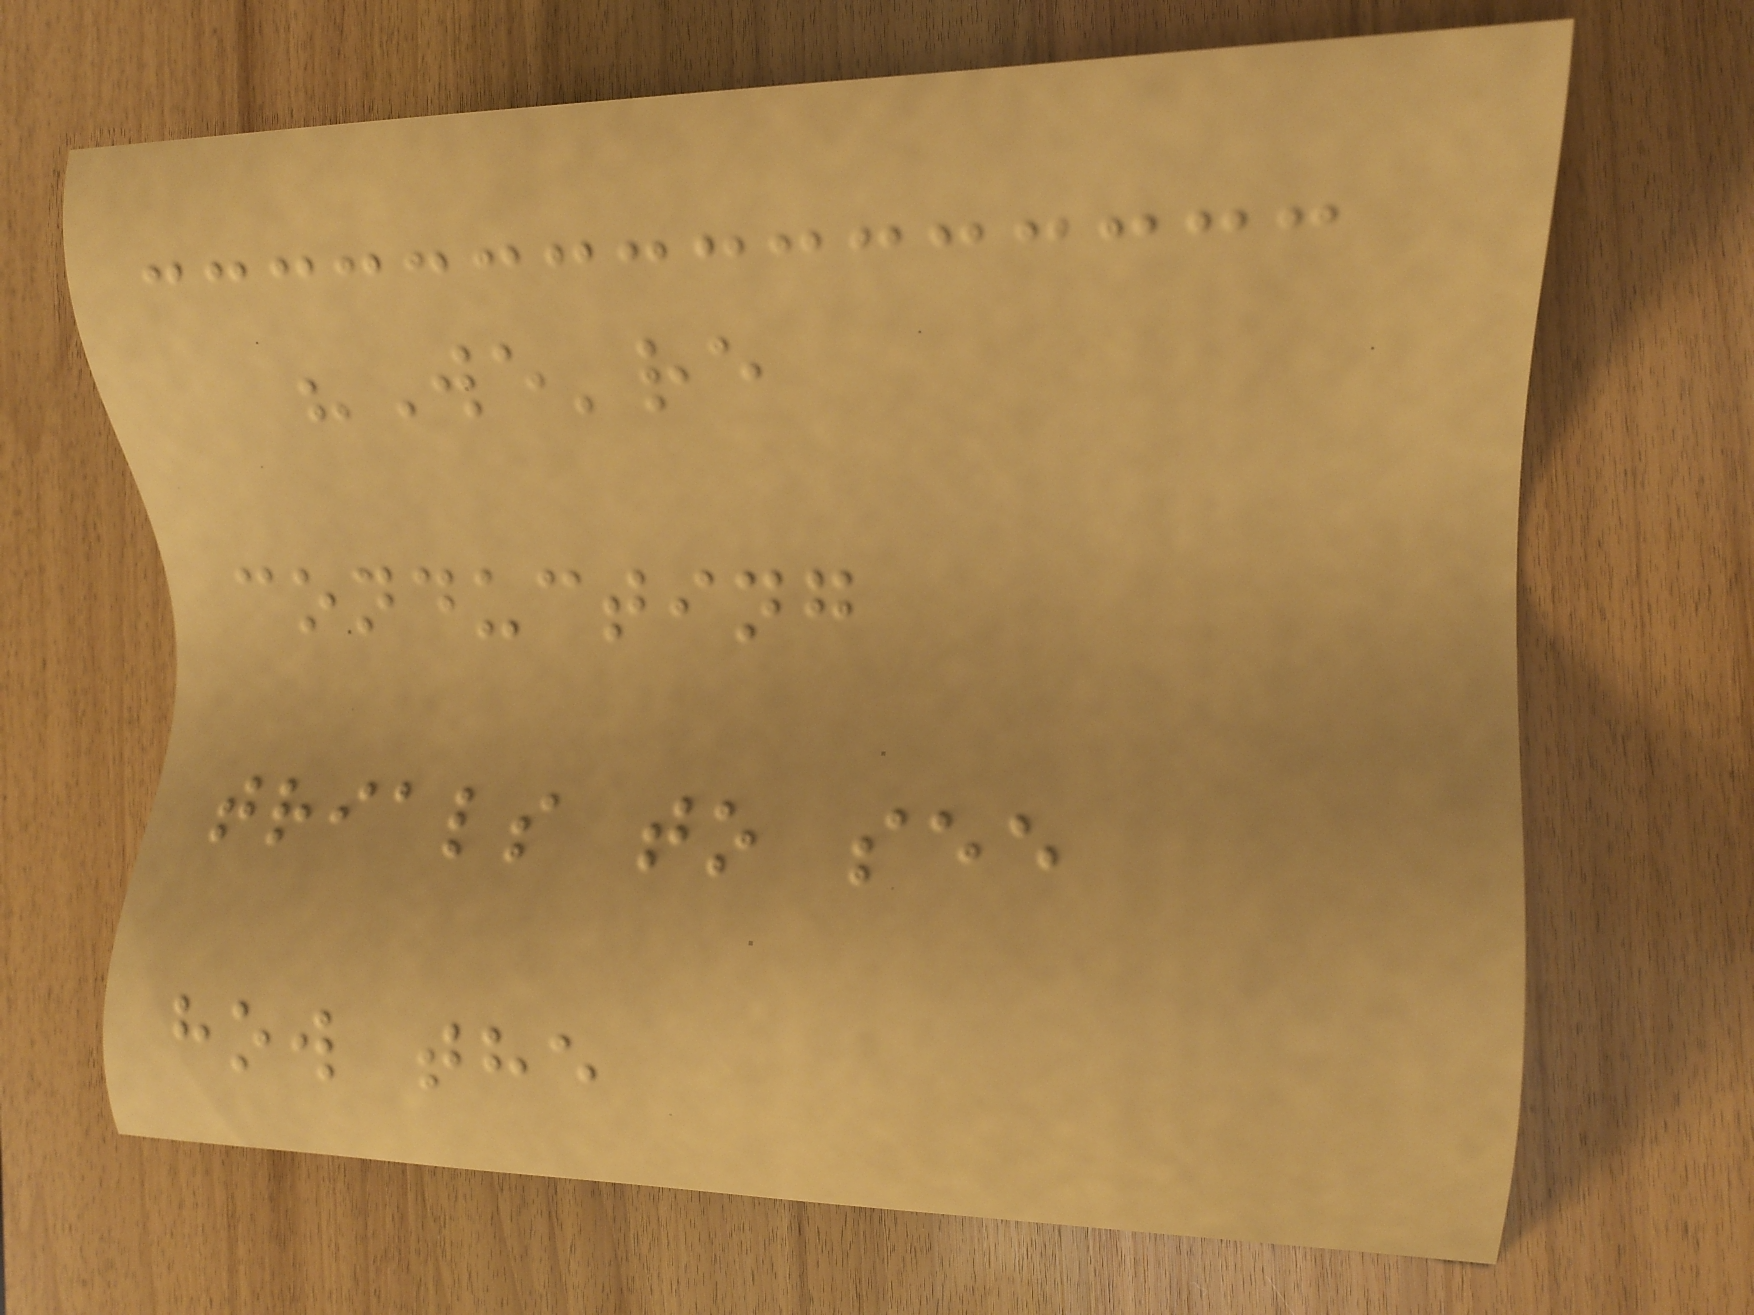"We're
conducting
trials to see
how the
